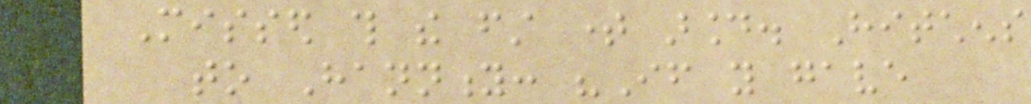Missed this the first time around. Hitchens
to Hannity: "If you gave
